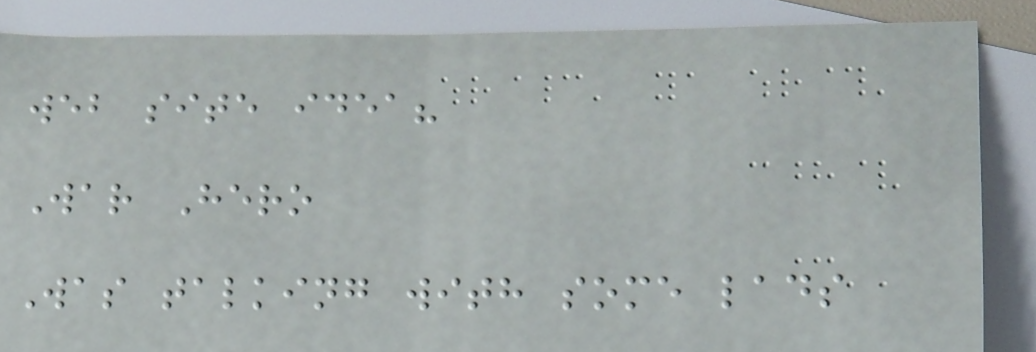web site idea?
War Hero
Was talking with some lads
